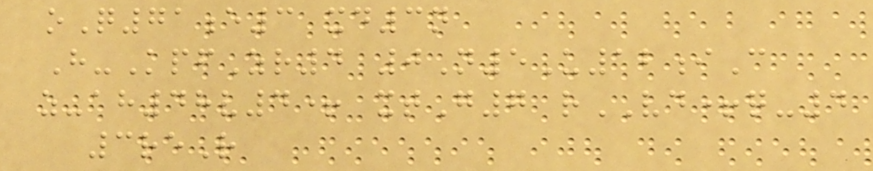oQ71e3 xd3n
H-KpfZr4 0N5U12iC
z-ah48v4+ xtG7 rVD+q-4
3reR
